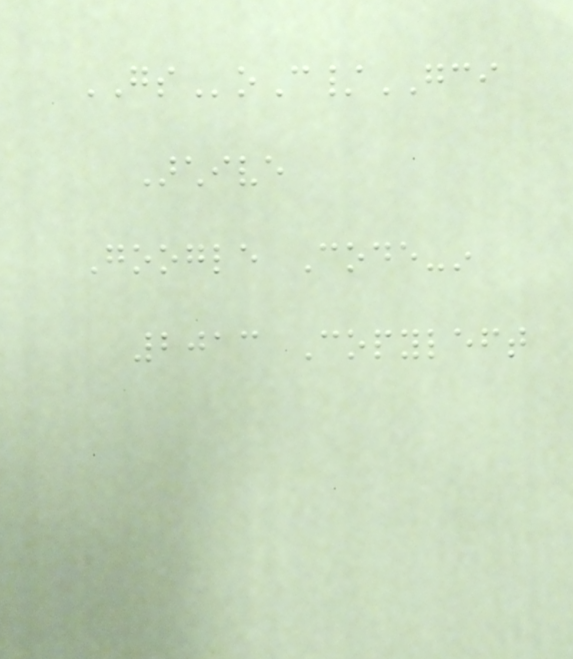GSoC/GCI
Archive
Google Code-in
2013 Copyleft
